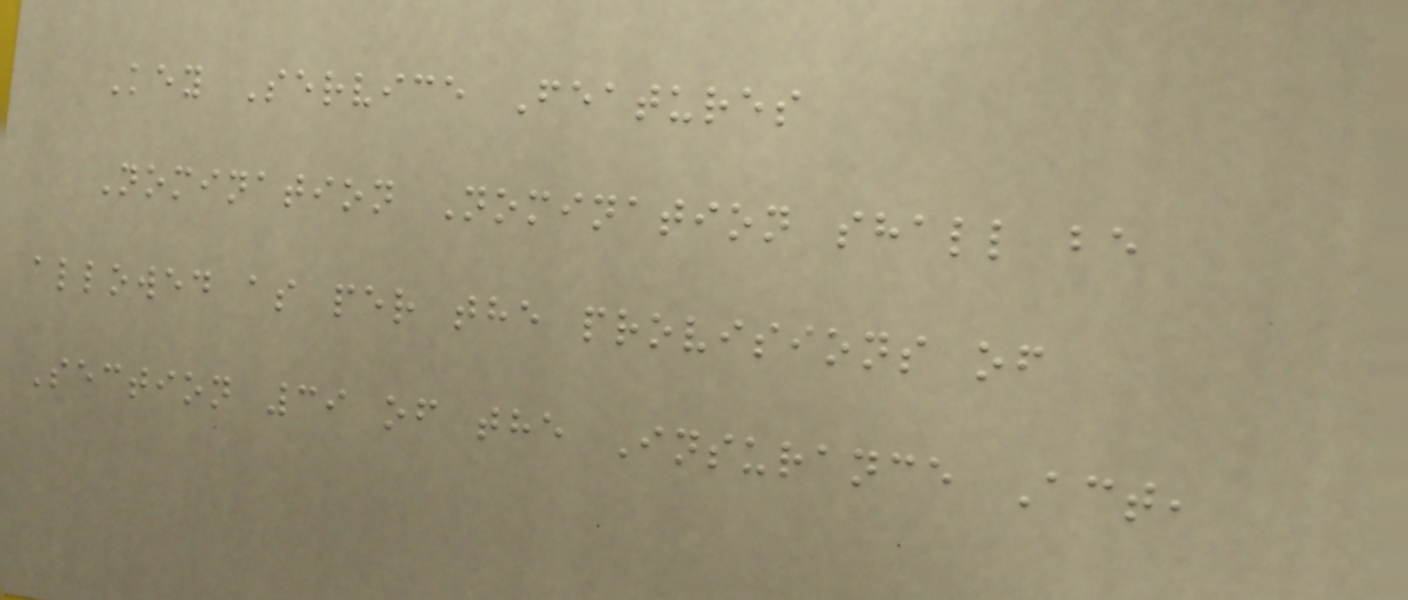Key Service Features
Nomination Nomination shall be
allowed as per the provisions of
Section 39 of the Insurance Act,
